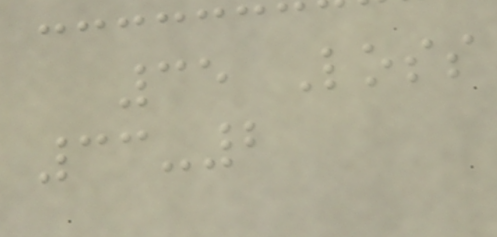35 Loss
33-2
